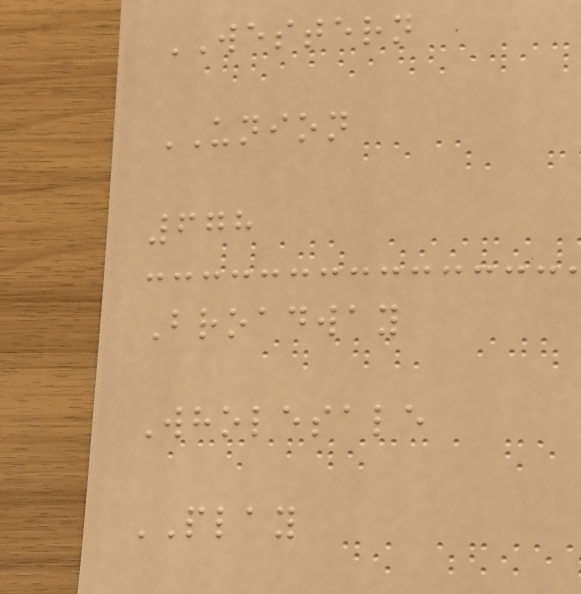WESTERN
UNION
678
Broadway
Wholesale
PLAY
